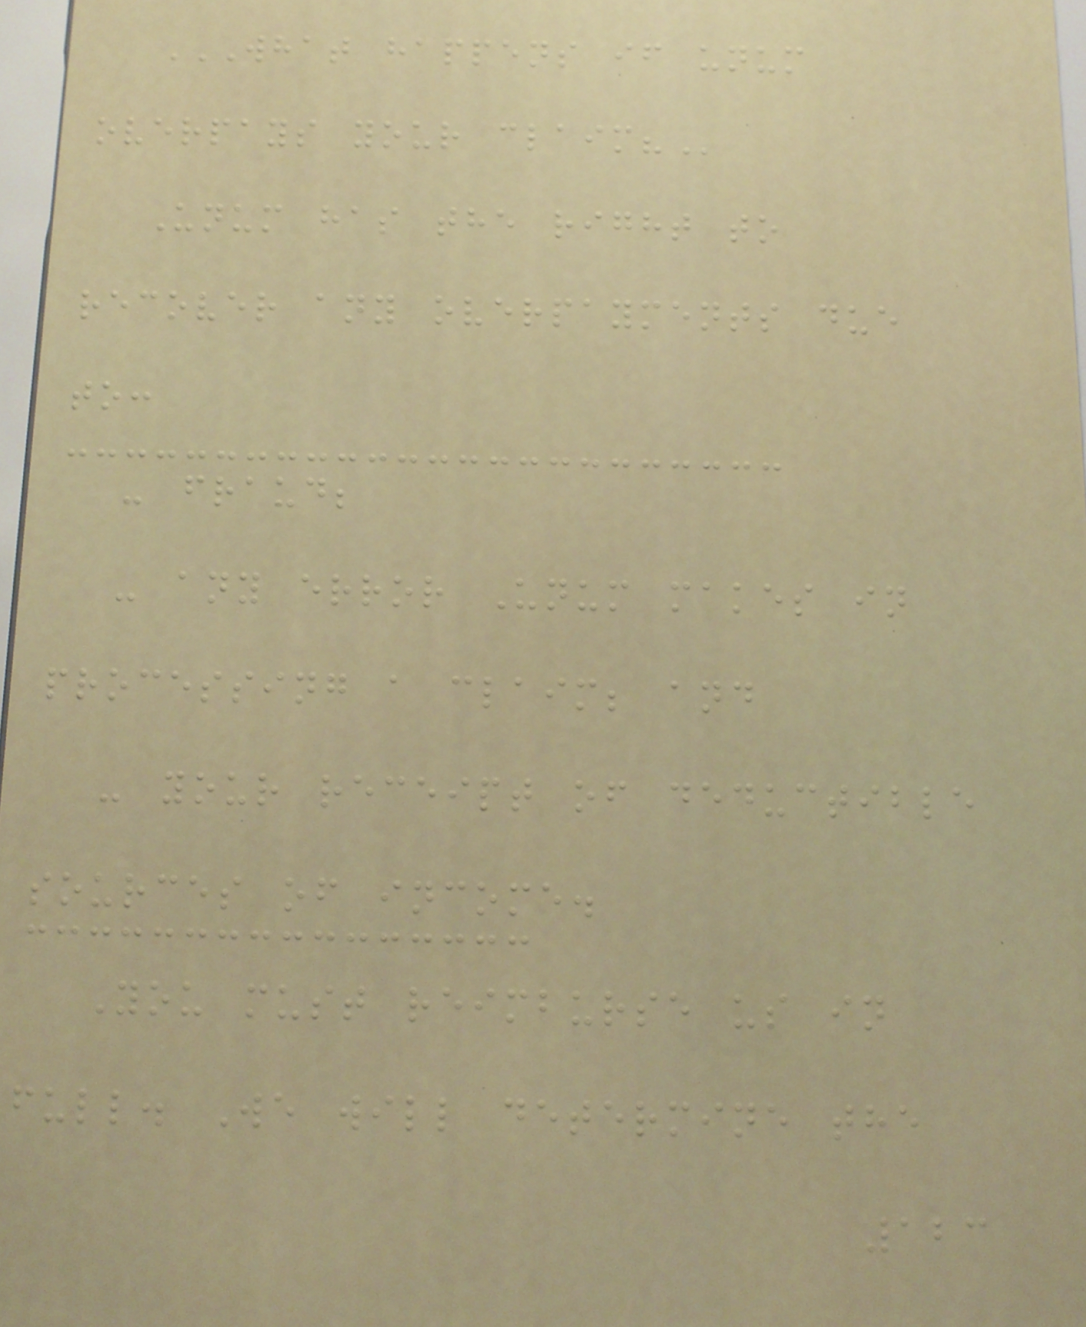WHAT HAPPENS IF UNUM
OVERPAYS YOUR CLAIM?
Unum has the right to
recover any overpayments due
to:
- fraud;
- any error Unum makes in
processing a claim; and
- your receipt of deductible
sources of income.
You must reimburse us in
full. We will determine the
123
